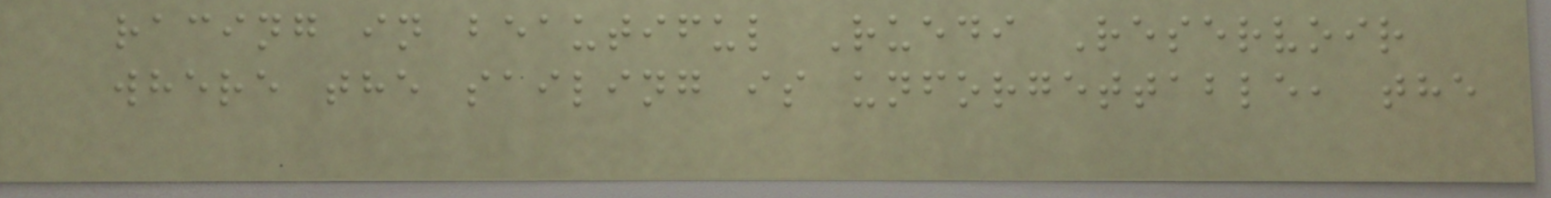racing in beautiful Ruedi Reservoir
where the sailing is unforgettable, the
